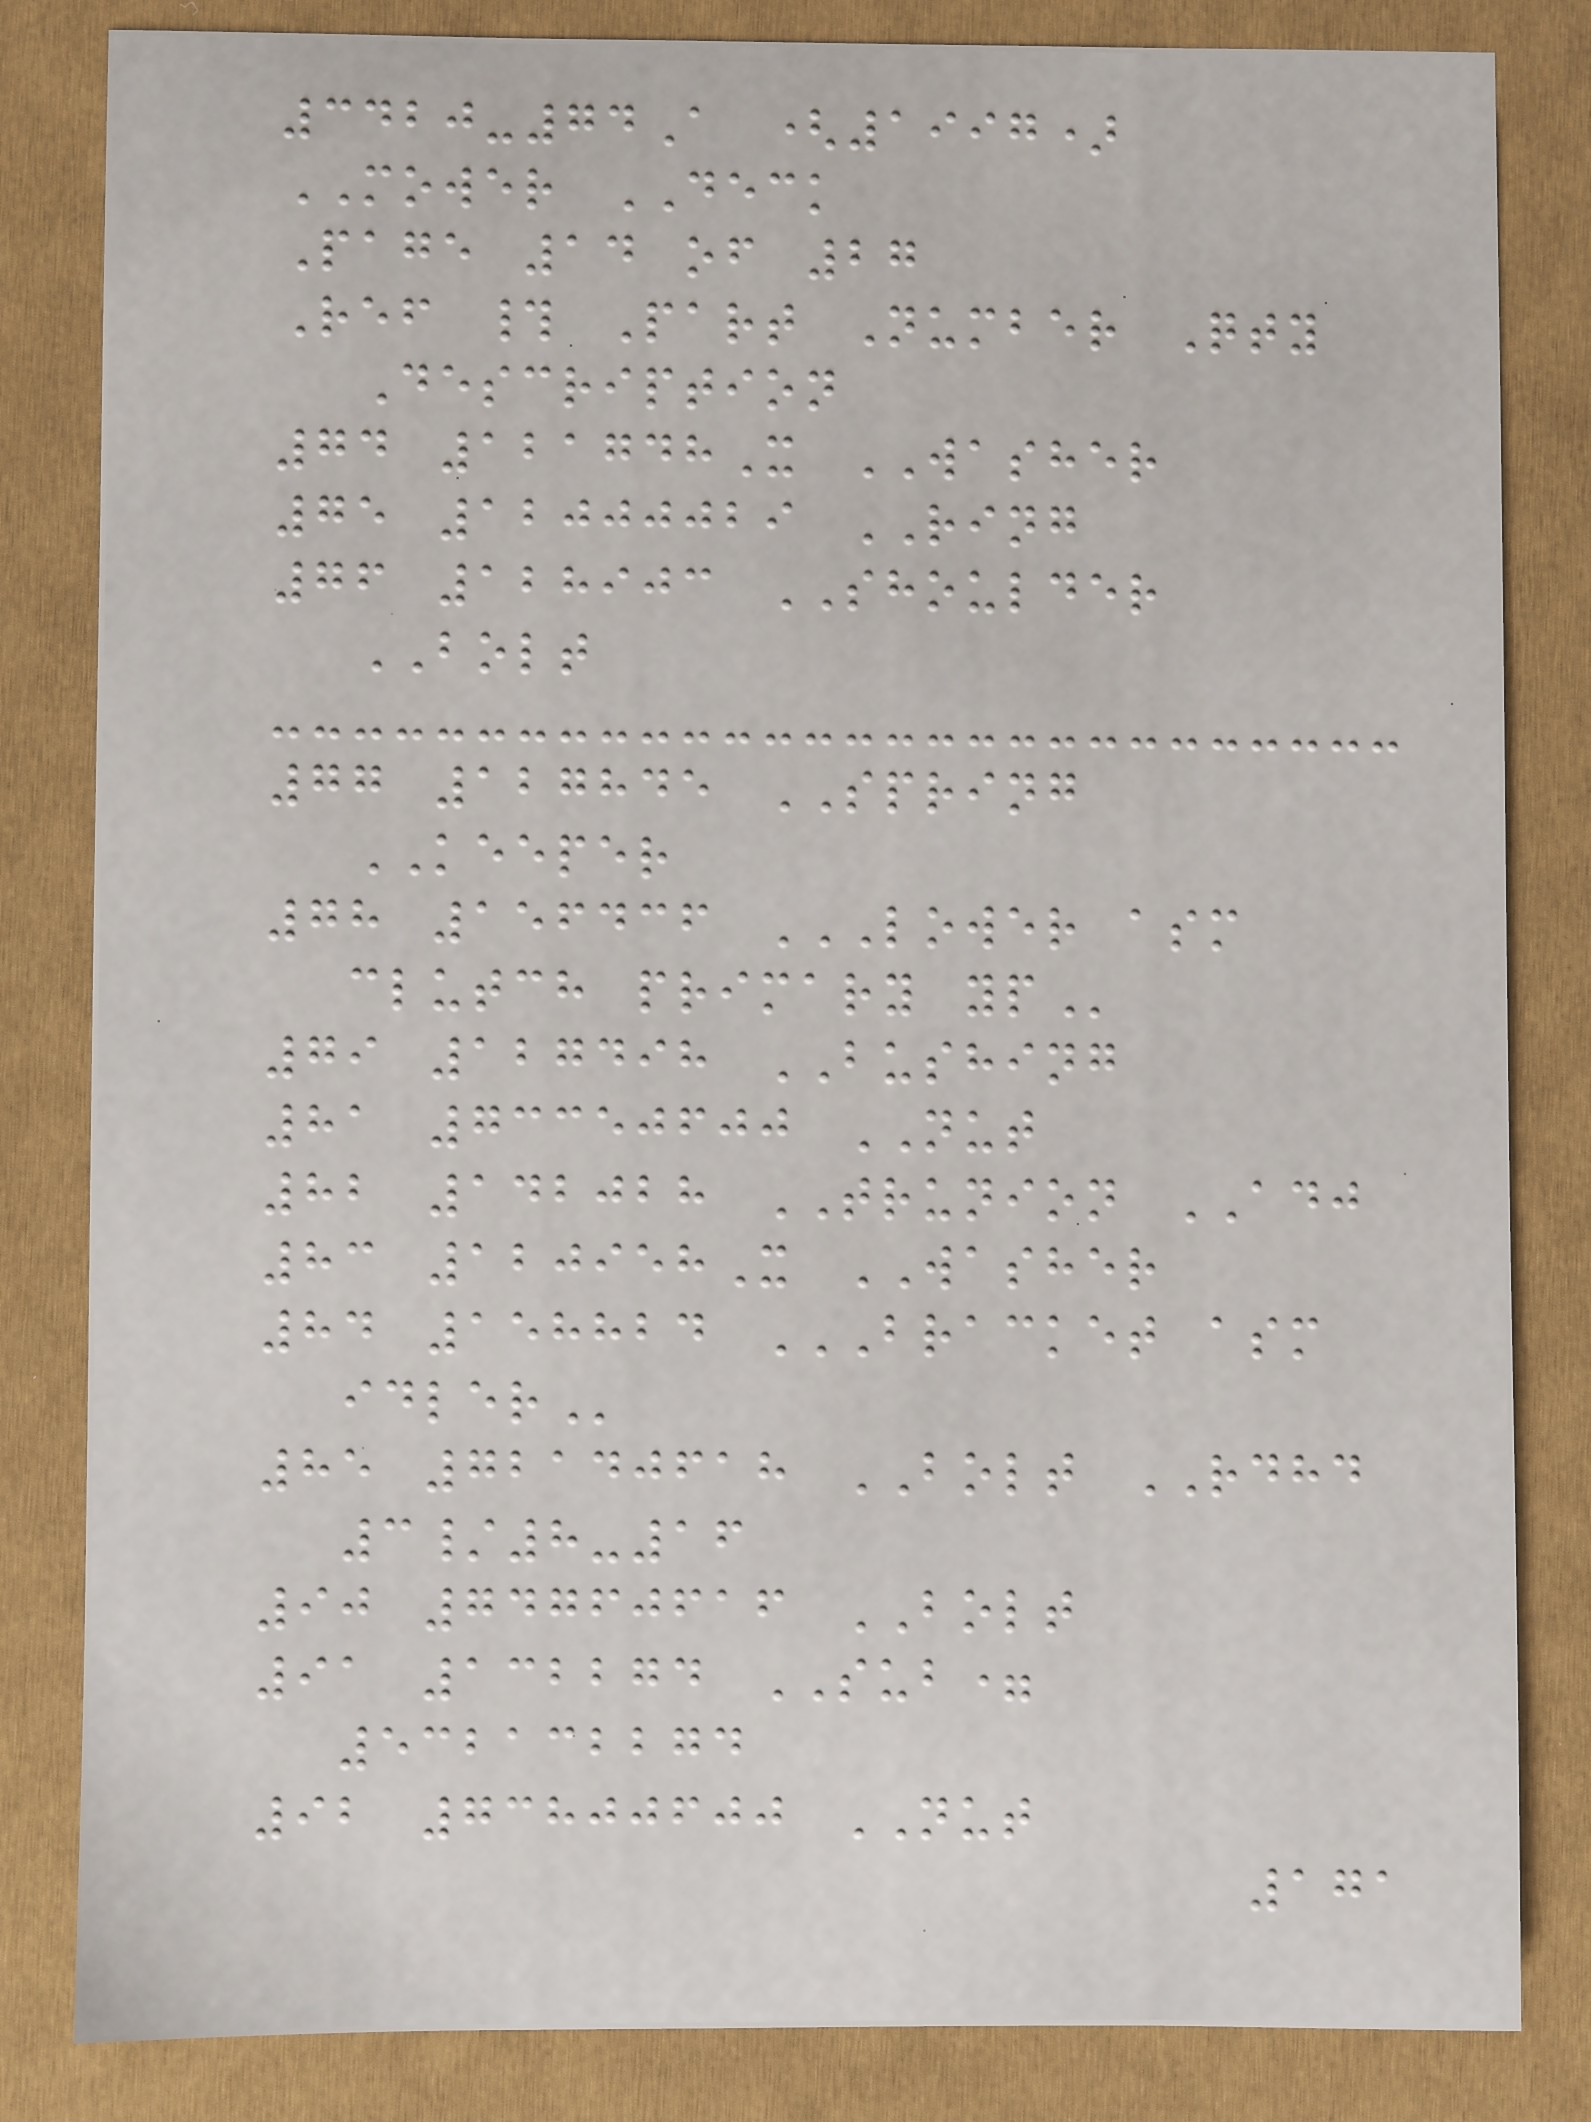3420-74A (1997)
MOWER DECK
Page 14 of 27
Ref # Part Number Qty
Description
74 121748X WASHER
75 12000029 RING
76 128903 SHOULDER
BOLT
77 127845 SPRING
KEEPER
78 156436 LOWER ASM
CLUTCH PRIMARY YP
79 127498 BUSHING
81 73350600 NUT
82 142028 TRUNION ADJ
83 120958X WASHER
84 158824 BRACKET ASM
IDLER
85 72140618 BOLT RDHD
3/8-16
90 74760616 BOLT
91 132274 SUB=
532132274
92 73800600 NUT
171
